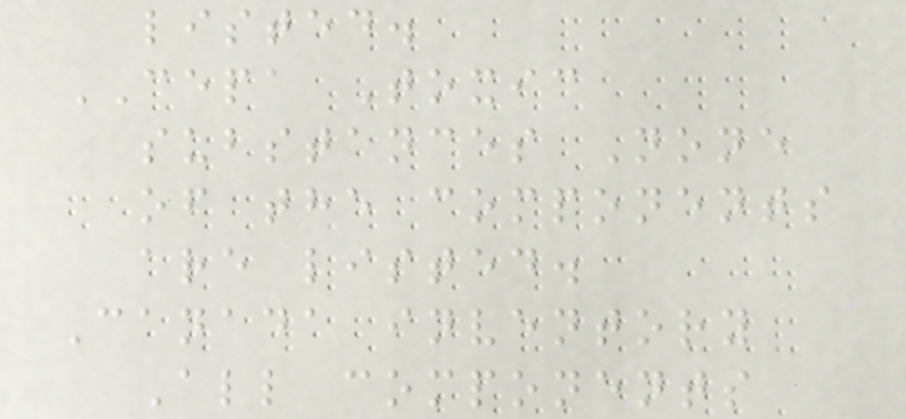listed.
CEPA Toxic
substances None
of the components
are listed.
Canada inventory
All components
